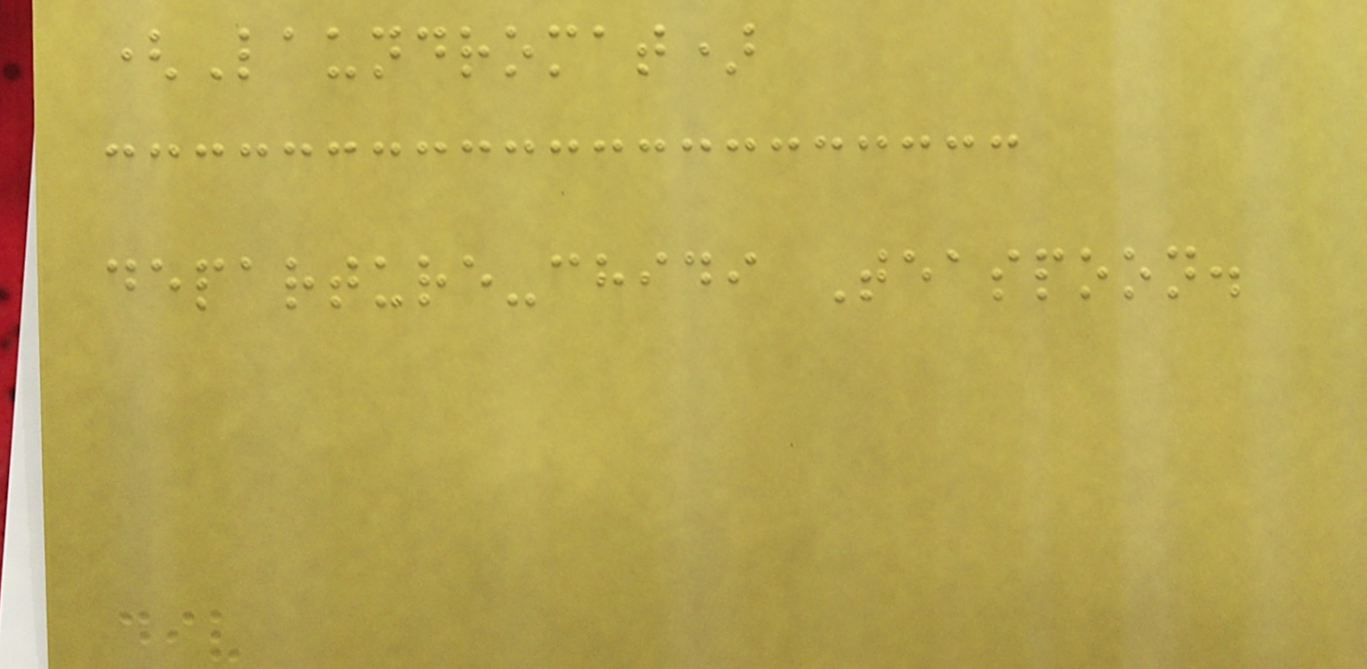(Laundromat)
departure-chidi Teaspoon.
